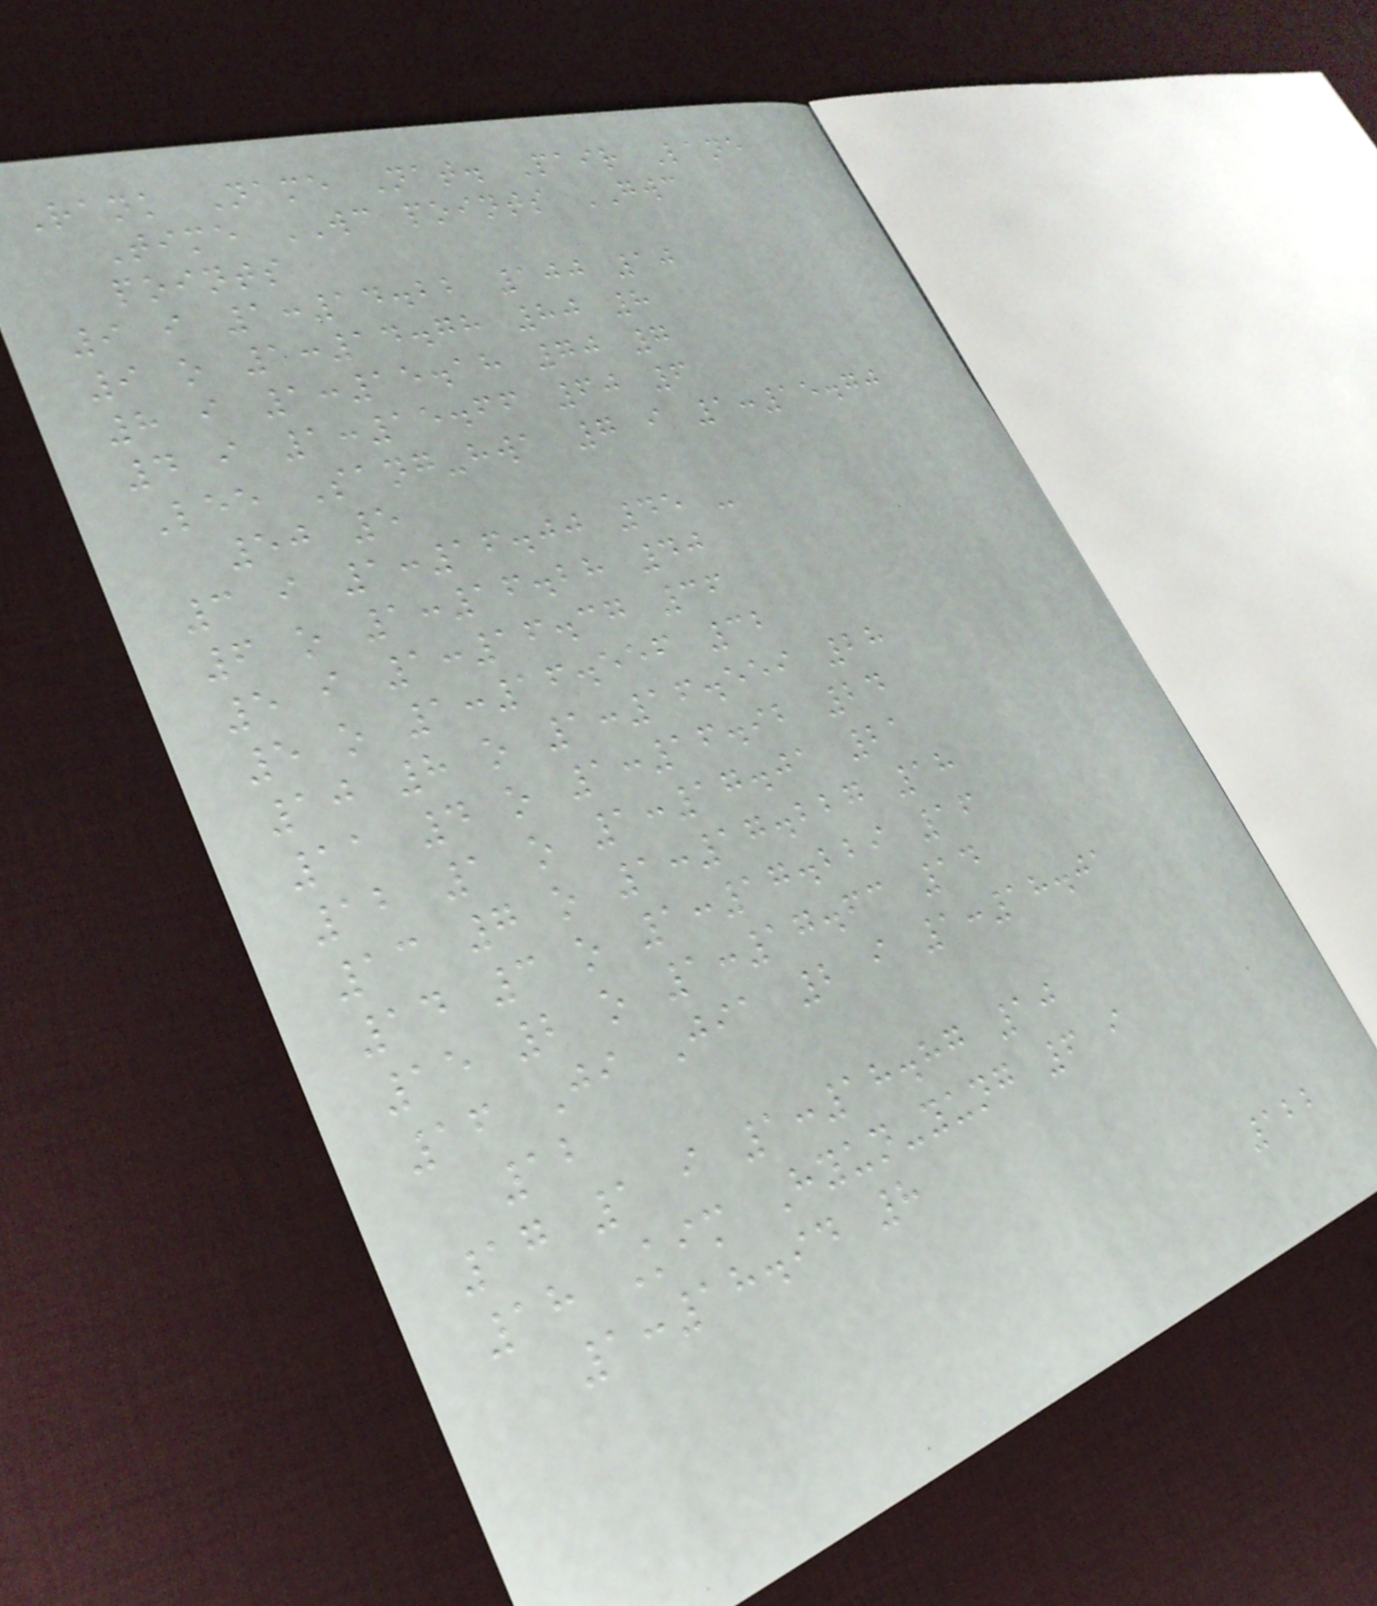Rank Name Nat. Pair Lane
Time WC points GWC
points
9 i 1:14.22 100 10
9 o 1:14.78 80 8
8 i 1:15.18 70 7
4 i 1:15.66 60 6
Lee Sang-hwa 7 i 1:15.70
50 5
3 i 1:16.00 45 -
6 o 1:16.28 40
5 i 1:16.37 36
5 o 1:16.556 32
10 8 o 1:16.559 28
11 4 o 1:16.92 24
12 1 o 1:17.01 21
13 7 o 1:17.227 18
14 3 o 1:17.229 16
15 2 o 1:17.63 14
16 Ji Jia 2 i 1:18.01
12
17 1 i 1:18.87 10
18 Kim Hyun-yung 6 i
1:18.94 8
122
